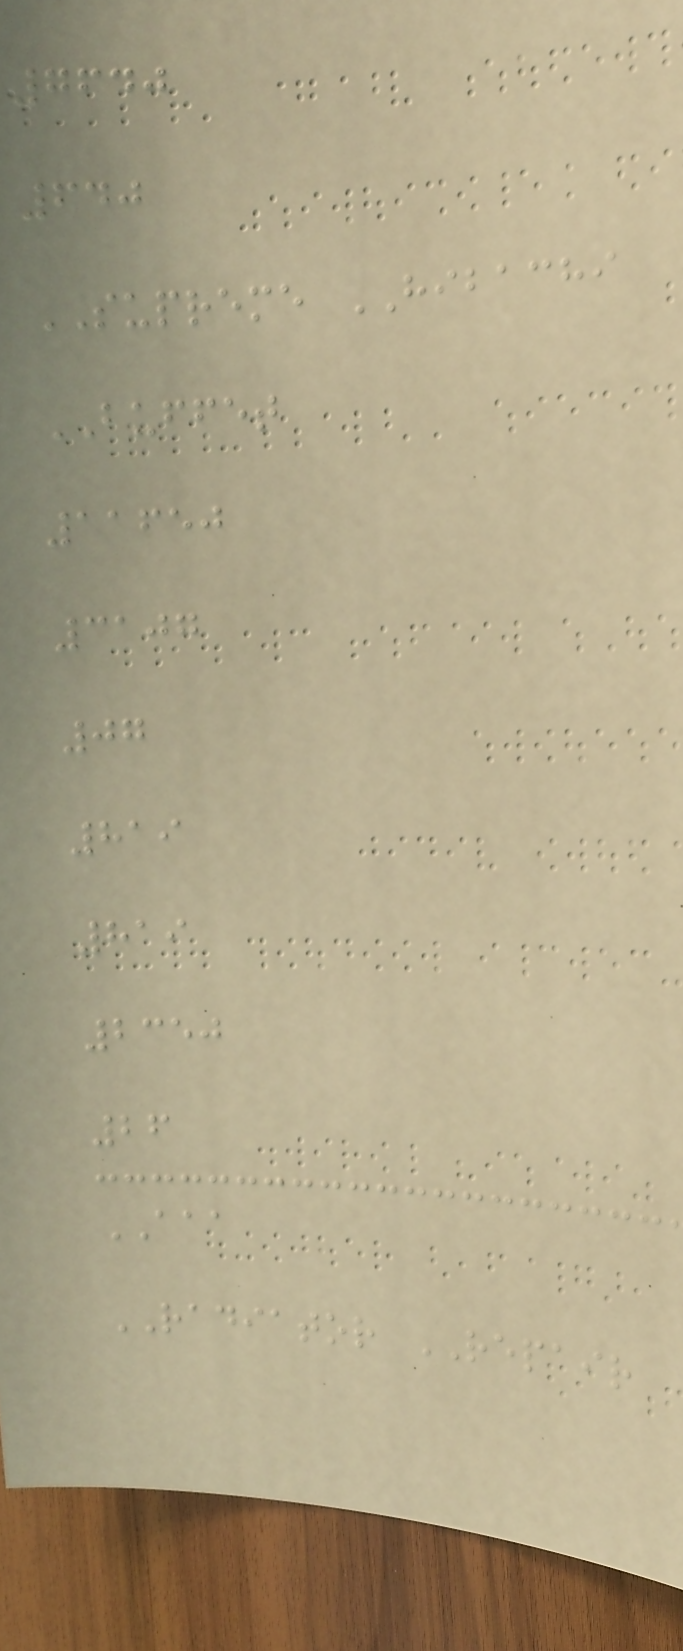7640
640
SUPREME HIBACHI
BUFFET
11650
3107
07
819
819
2350
26
AAA
RADIATOR REPAIR
